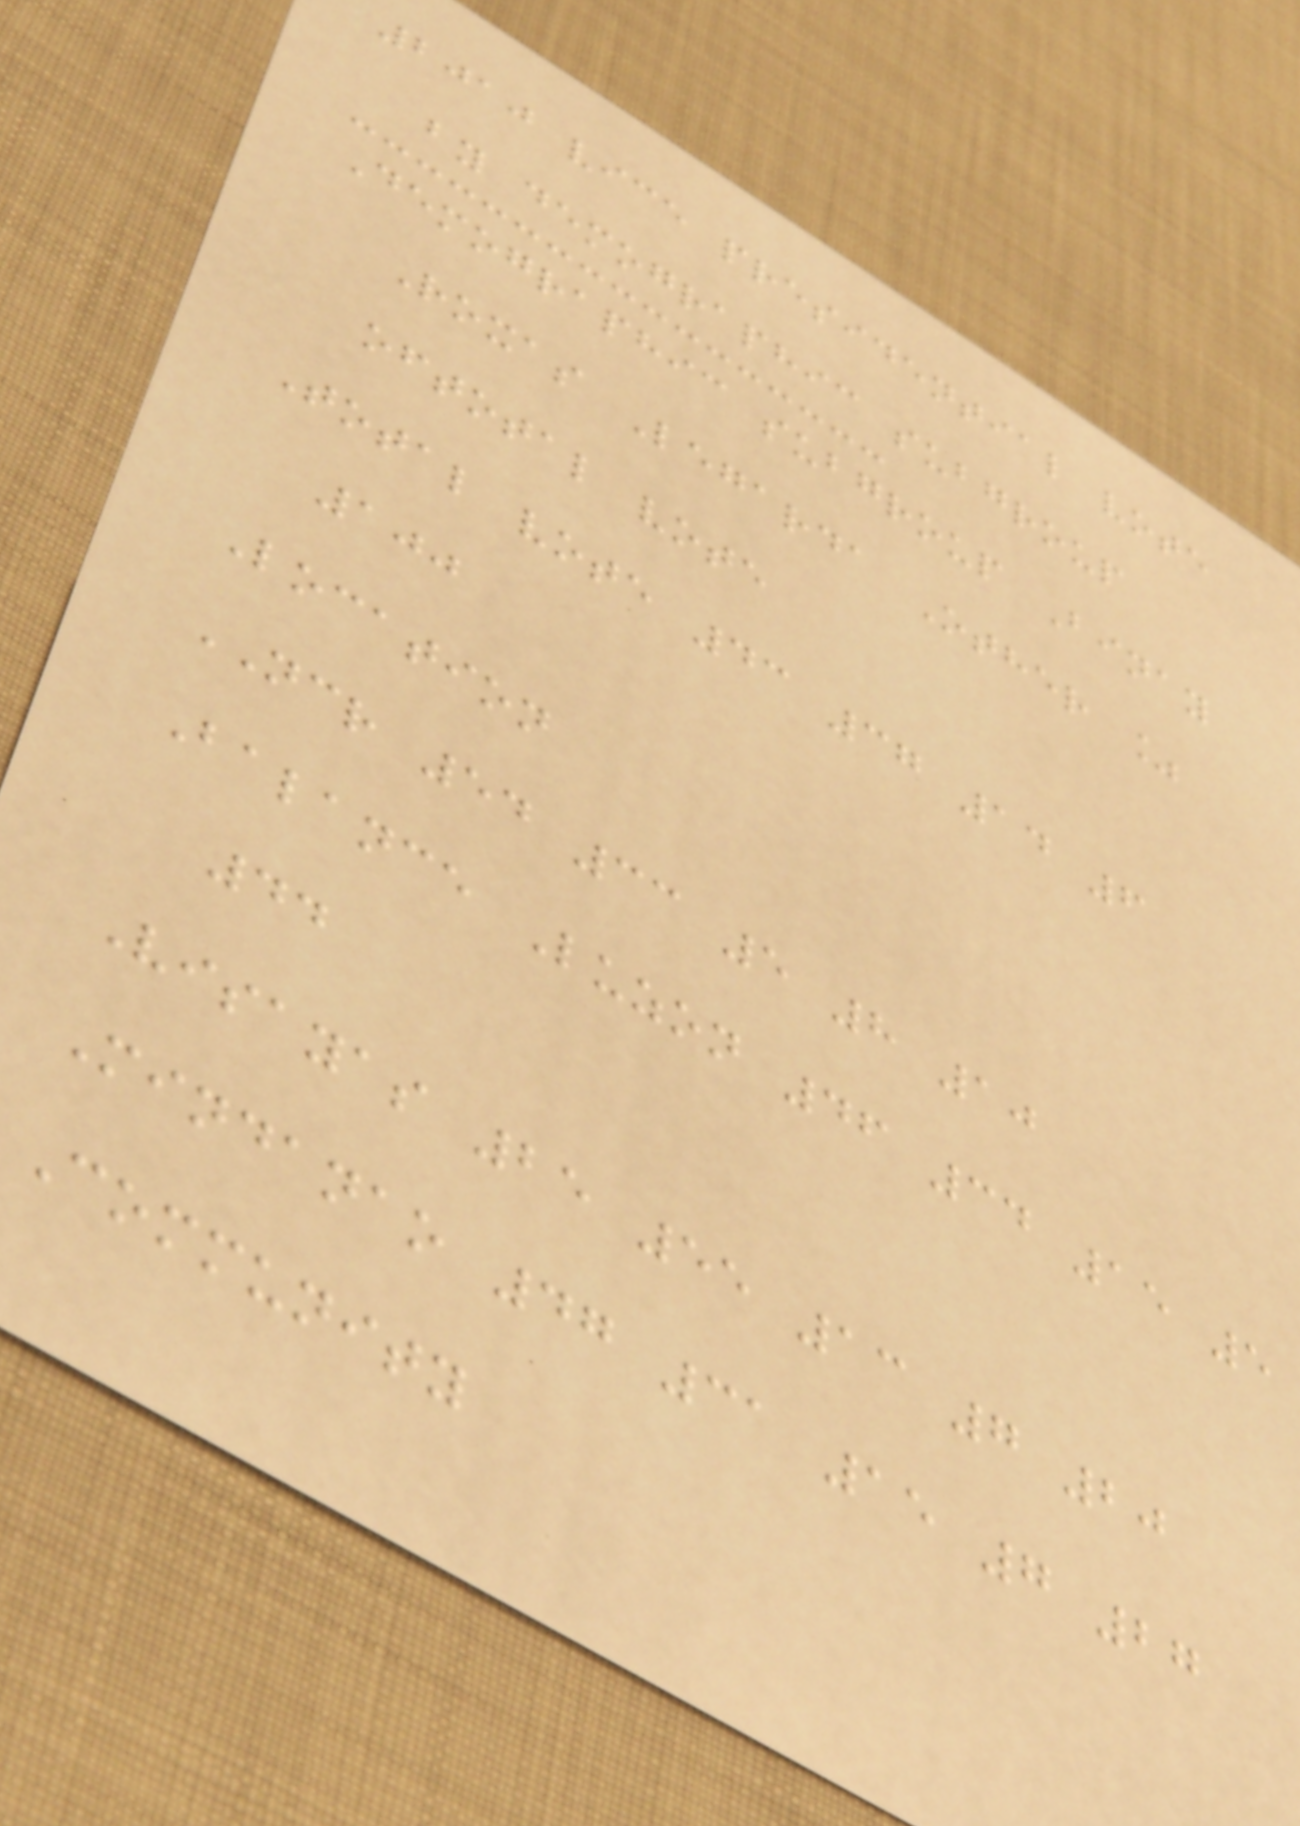2010 vice presidential vote
by demographic subgroup
Demographic subgroup Binay
Roxas Legarda Other %
oftotal vote
Total vote 43 37 14 6
100
Location
NCR 54 33 5 8 10
Balance Luzon 46 34 15 5
44
Visayas 25 55 13 7 20
Mindanao 47 31 15 7 27
Community
